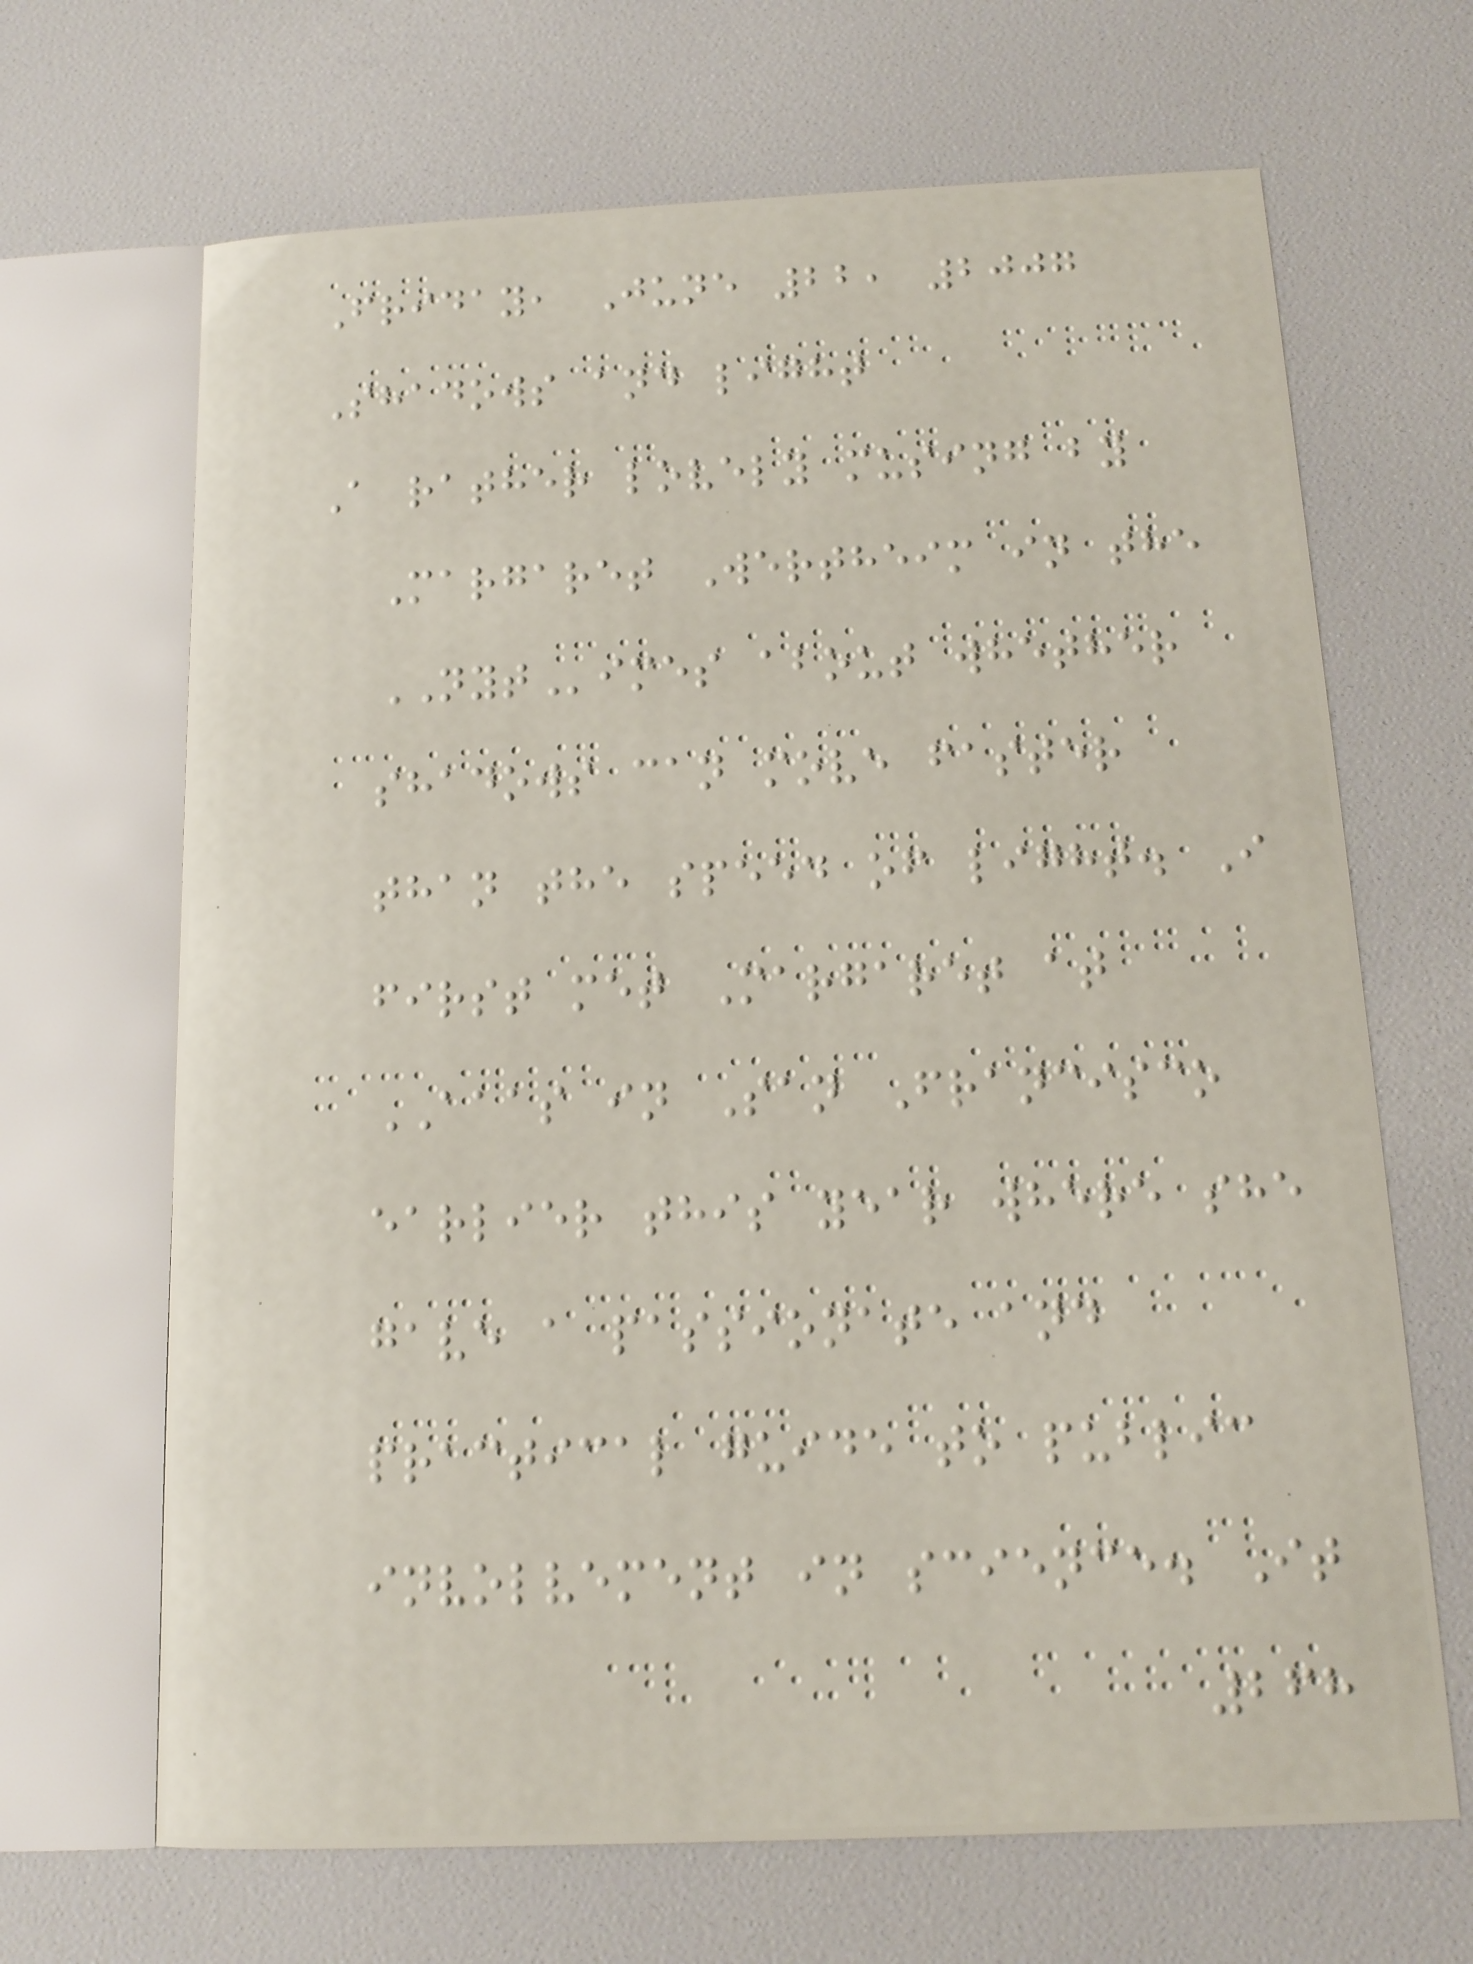Friday, June 22, 2007
Shadows and light
A rather lovely musing by
Margaret Wertheim in the
NYTimes about whether
shadows can move faster
than the speed of light. I
first met Margaret at
AAAS in San Francisco
earlier this year where she
gave a passionate and
practical guide to public
involvement in science. It
268
